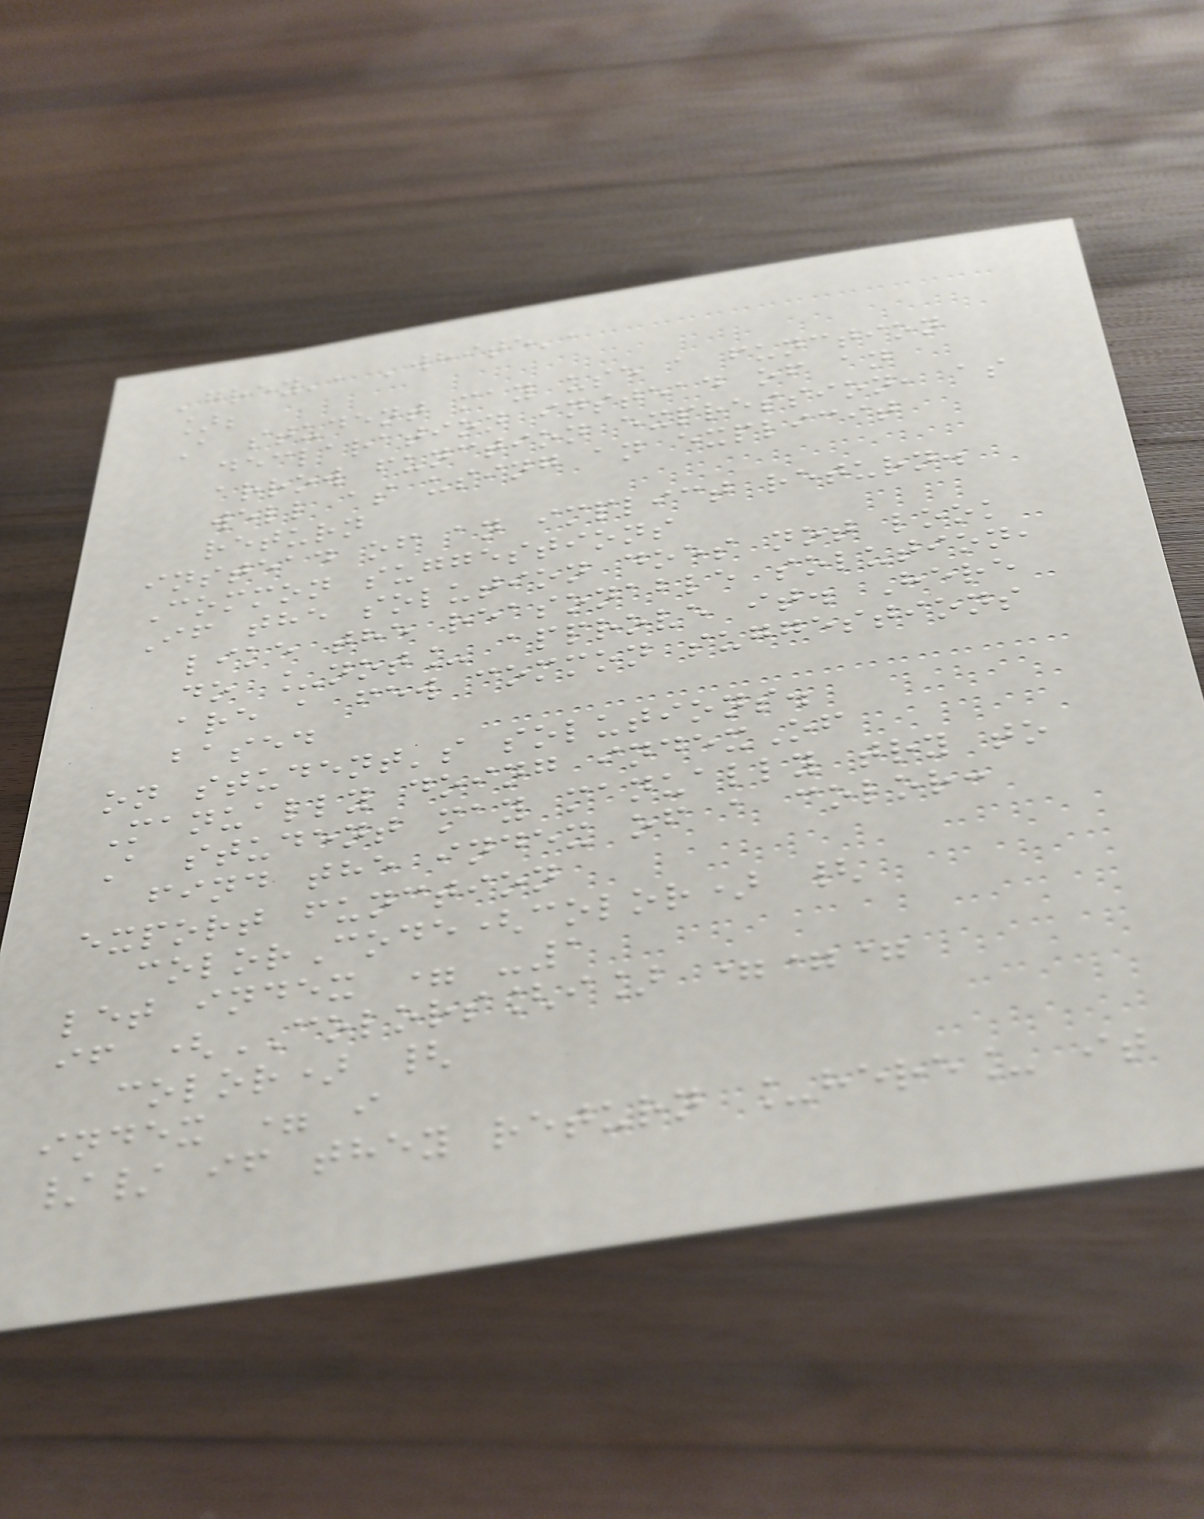'grey', 'white',
];
A student may use a function
declaration instead of an
arrow function expression, as
well as using an explicit
return
instead of an implict return.
Common suggestions
If the solution does not look
like the reasonable solution,
do _not_ approve it. Here
are a few common suggestions
based
on student's solutions.
Manually doing indexOf
A student may manually try to
find the index of a color:
export function
colorCode(color) {
let index = -1
if (COLORS[i] ===
color) {
index = i
// if they return _here_ it
